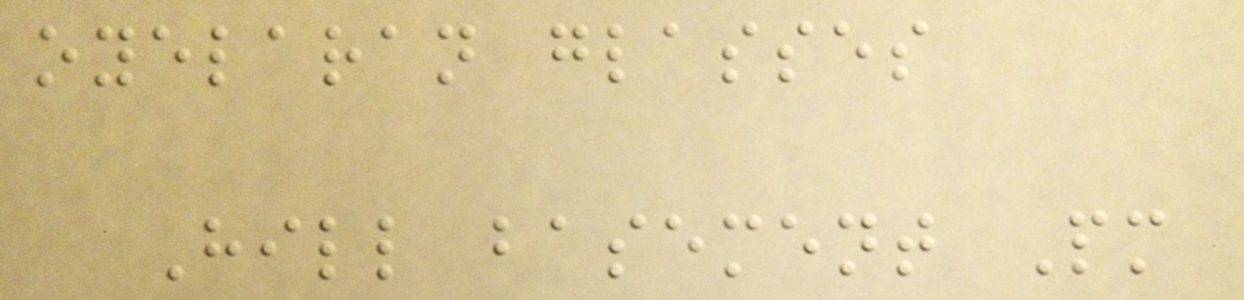oyelaran glasses
Hill basement Pm
